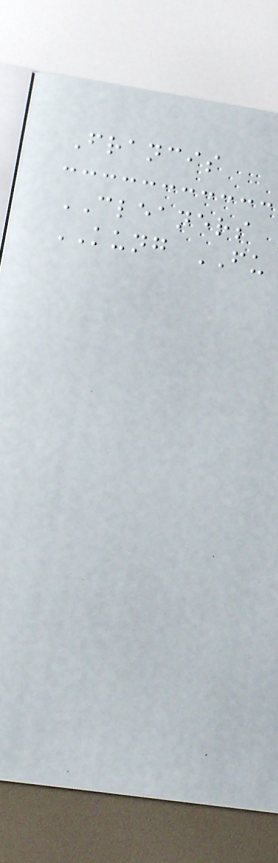Francis
CLEANERS
KUNG FU
